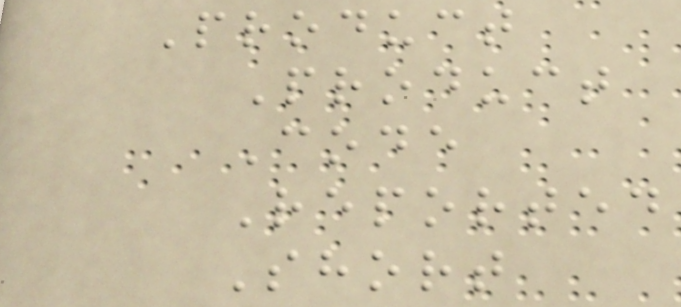Product
Product
Code
Reported
Short
